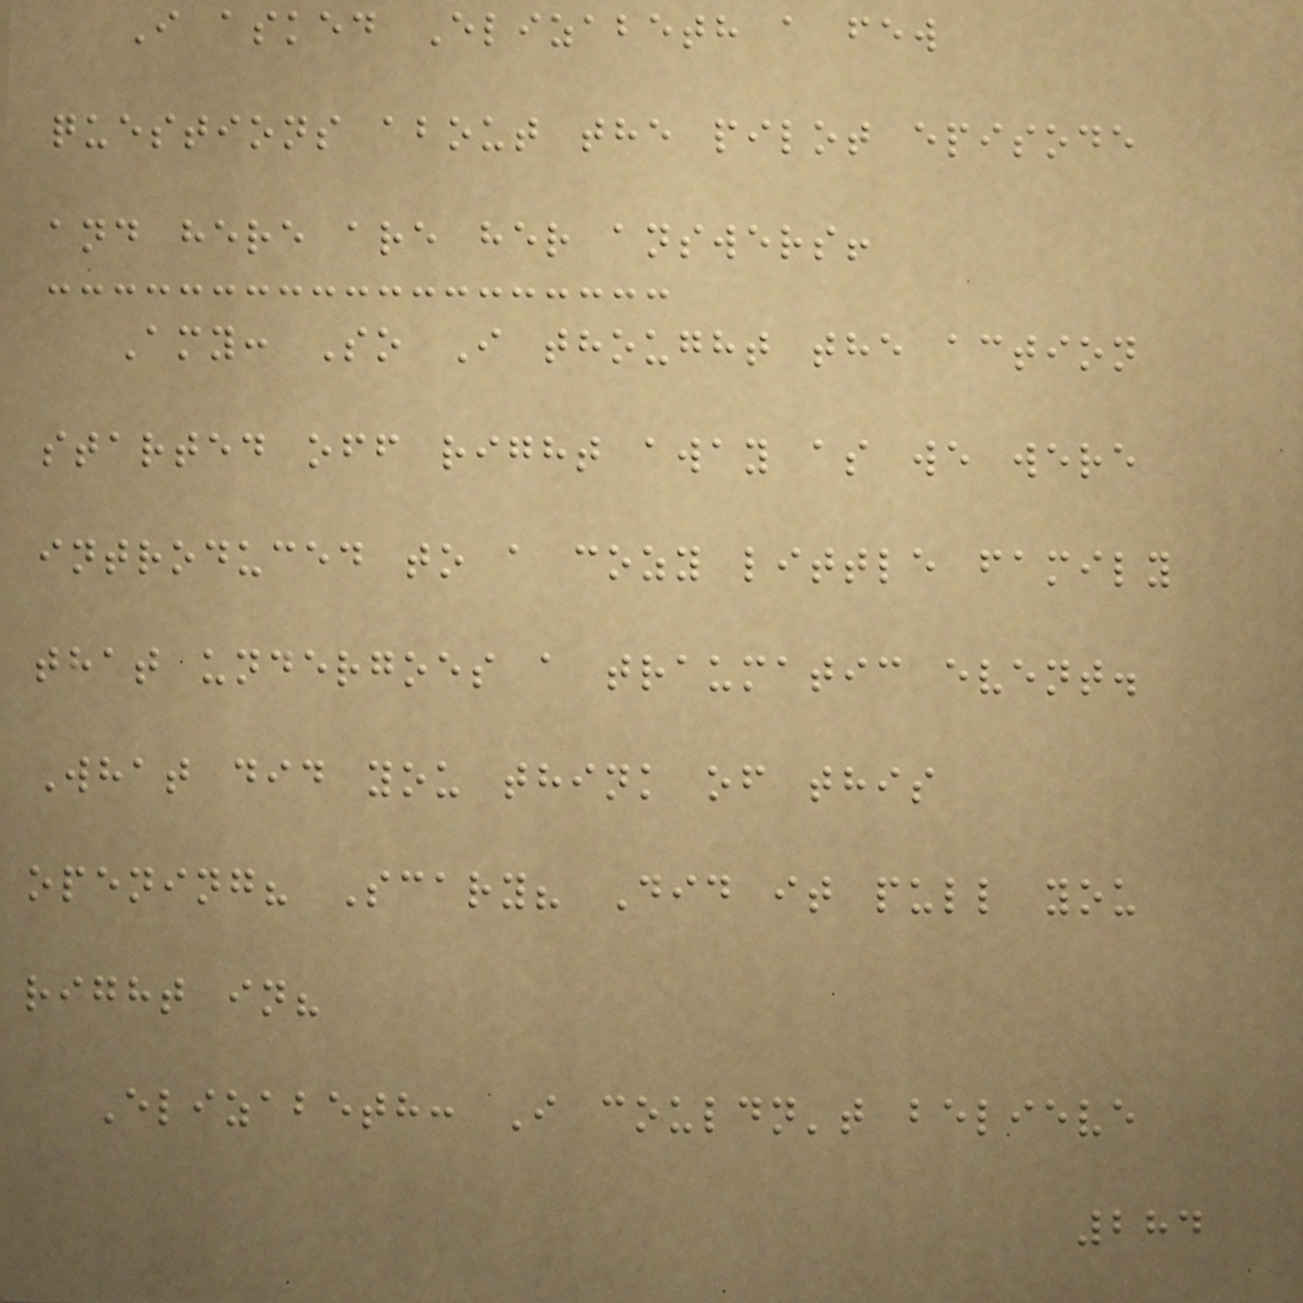I asked Elizabeth a few
questions about the pilot episode
and here are her answers!
Amy: So I thought the action
started off right away as we were
introduced to a cozy little family
that undergoes a traumatic event.
What did you think of this
opening? Scary? Did it pull you
right in?
Elizabeth: I couldn't believe
284
